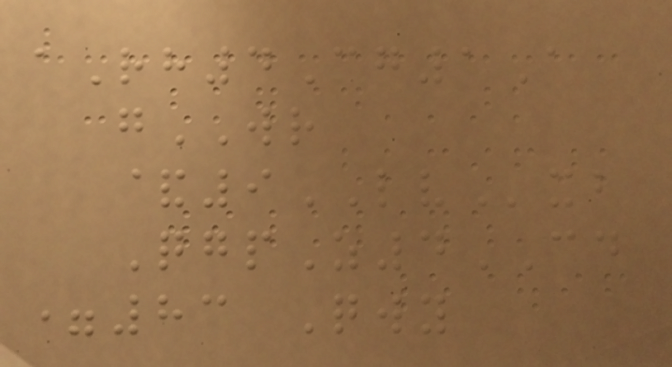aRh4Cg1A
gWR
&9LVxb
QgpZ4CD
=83 Qwy
